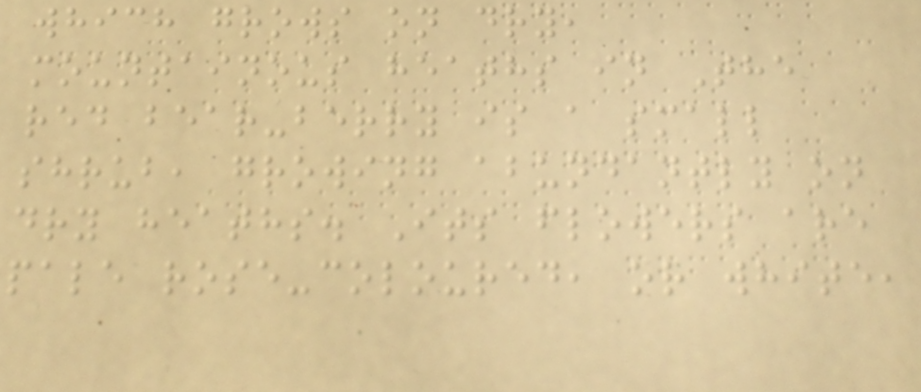which grows on dry,
mountainous heaths in The
red bear-berry is a small
shrub, growing abundantly on
dry heaths. Its flowers are
pale rose-coloured, or white,
